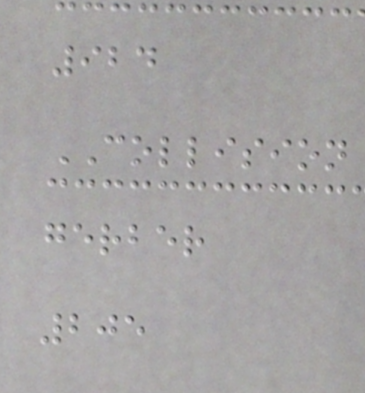924
COLLISION
gerber
205
